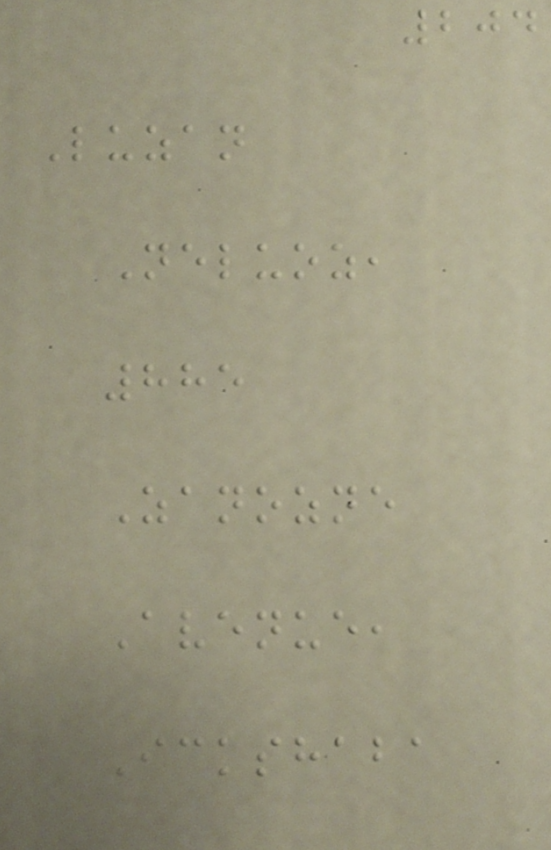204
Luzan
Neluoz,
885
Zanozne
Avenue,
Ickshaba
